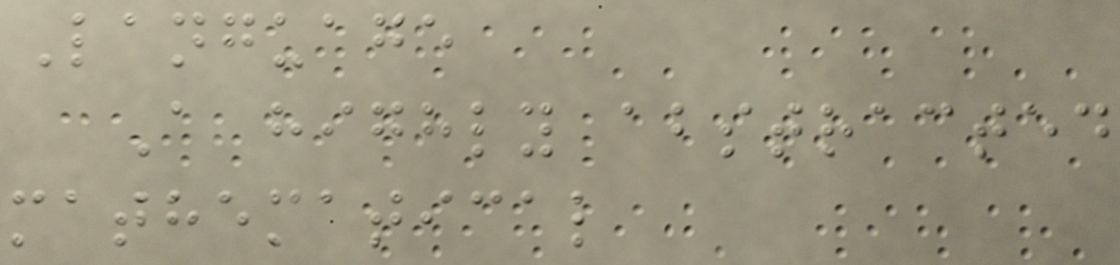Language
A highly abstracted
mathematical
